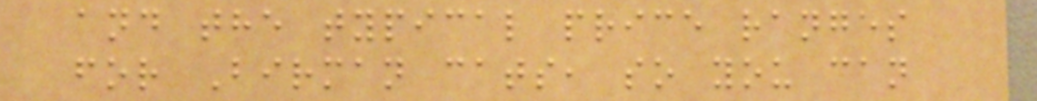and the typical price ranges
for Birman cats, so you can
